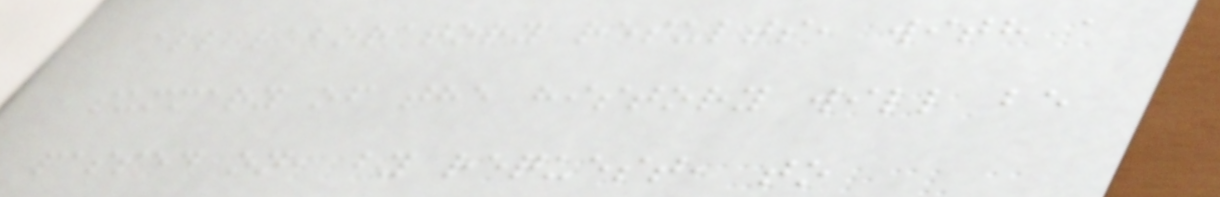all laboratory results, with a
summary of the history will be
passed on, by request, to
